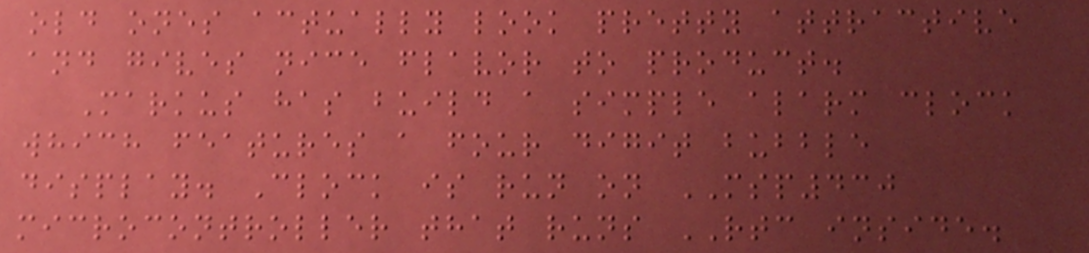old ones actually look pretty attractive
and gives nice flavor to product.
Markus has build a simple alarm clock
which features a four digit bubble
display. Clock is run on MSP430
microcontroller that runs RTC inside.
